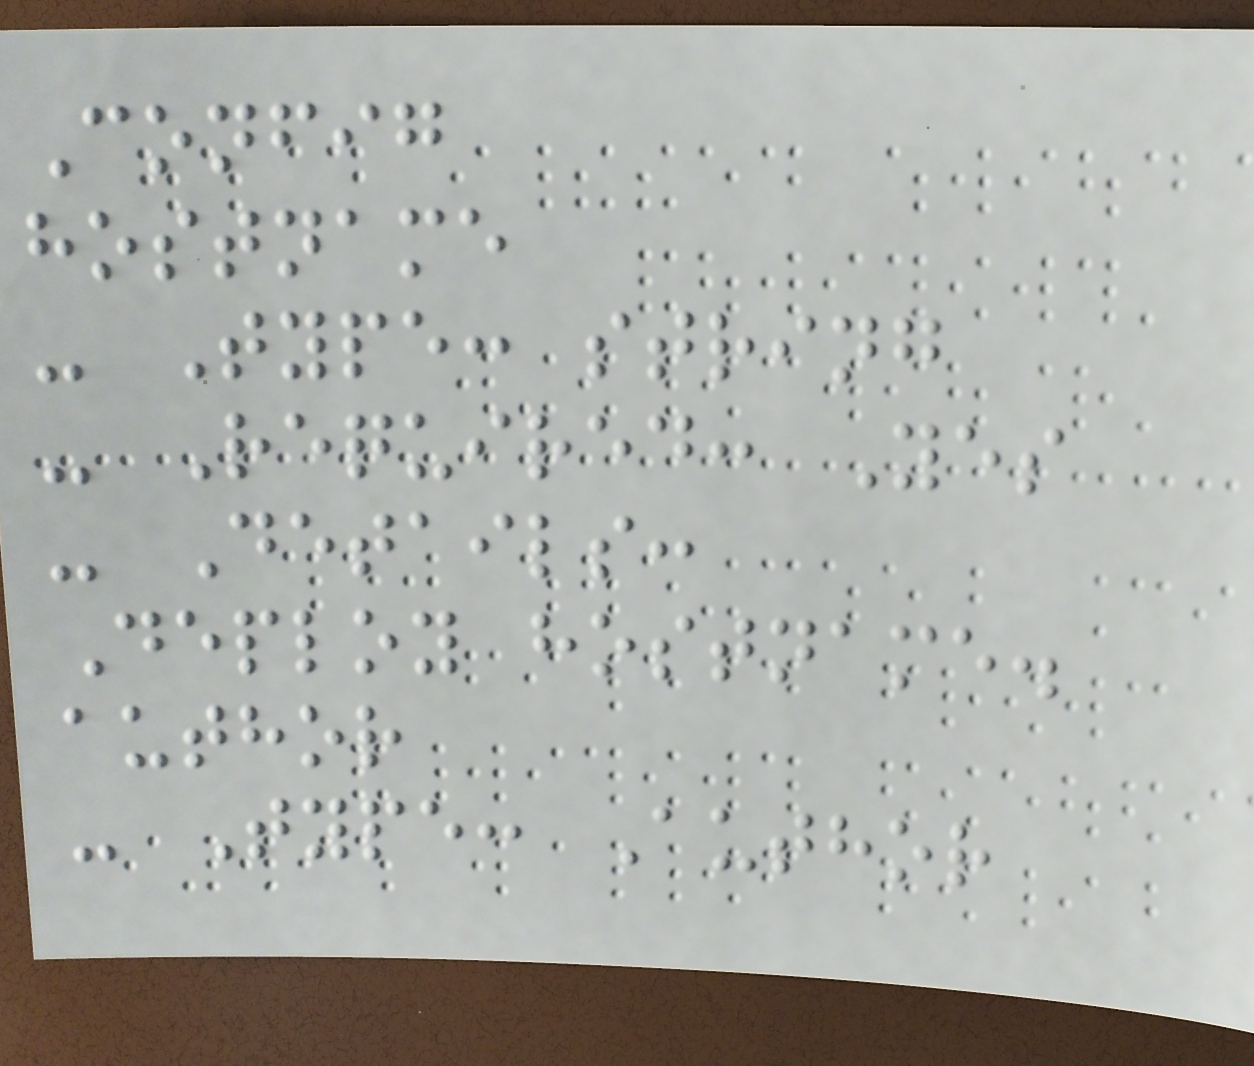Config
hostname
- Type: string
- Required: Yes
- Details:
Deploy hostname.
author
- Type: Author
